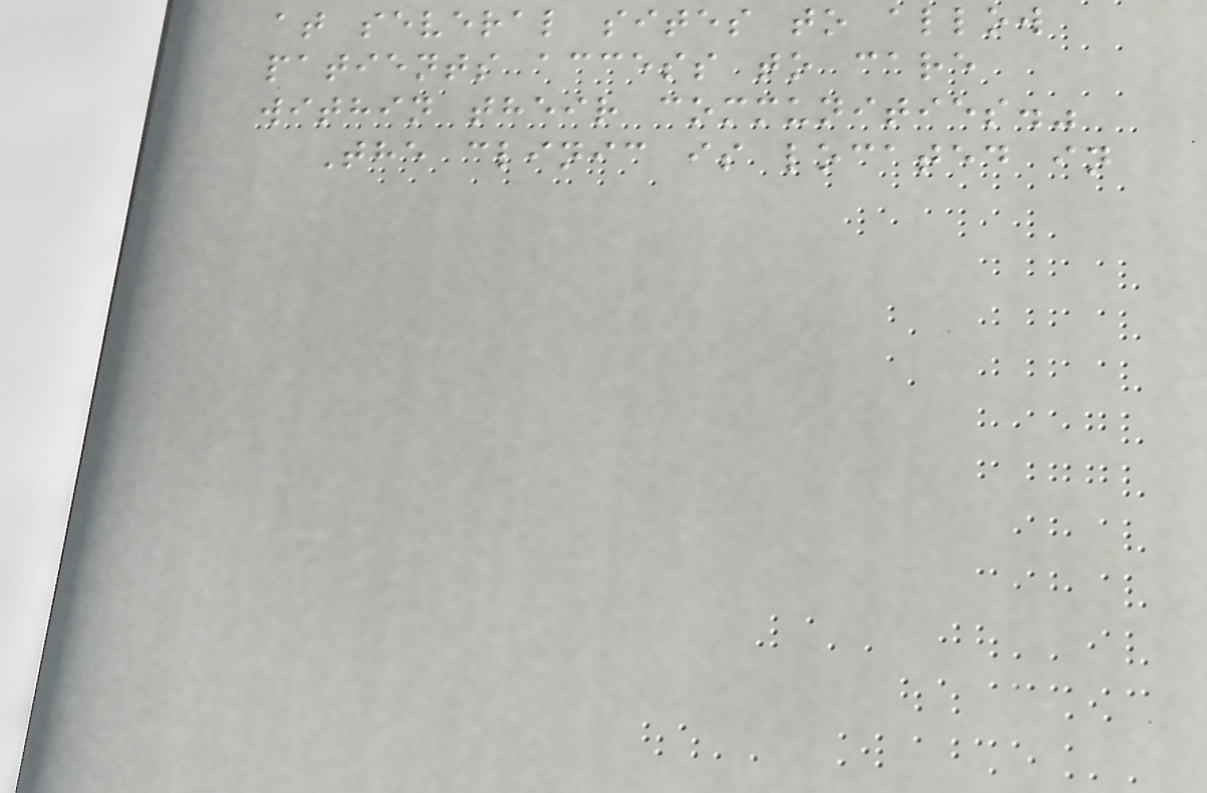at several sites to allow
patients access to care
within their communities."
The clinic is located in
